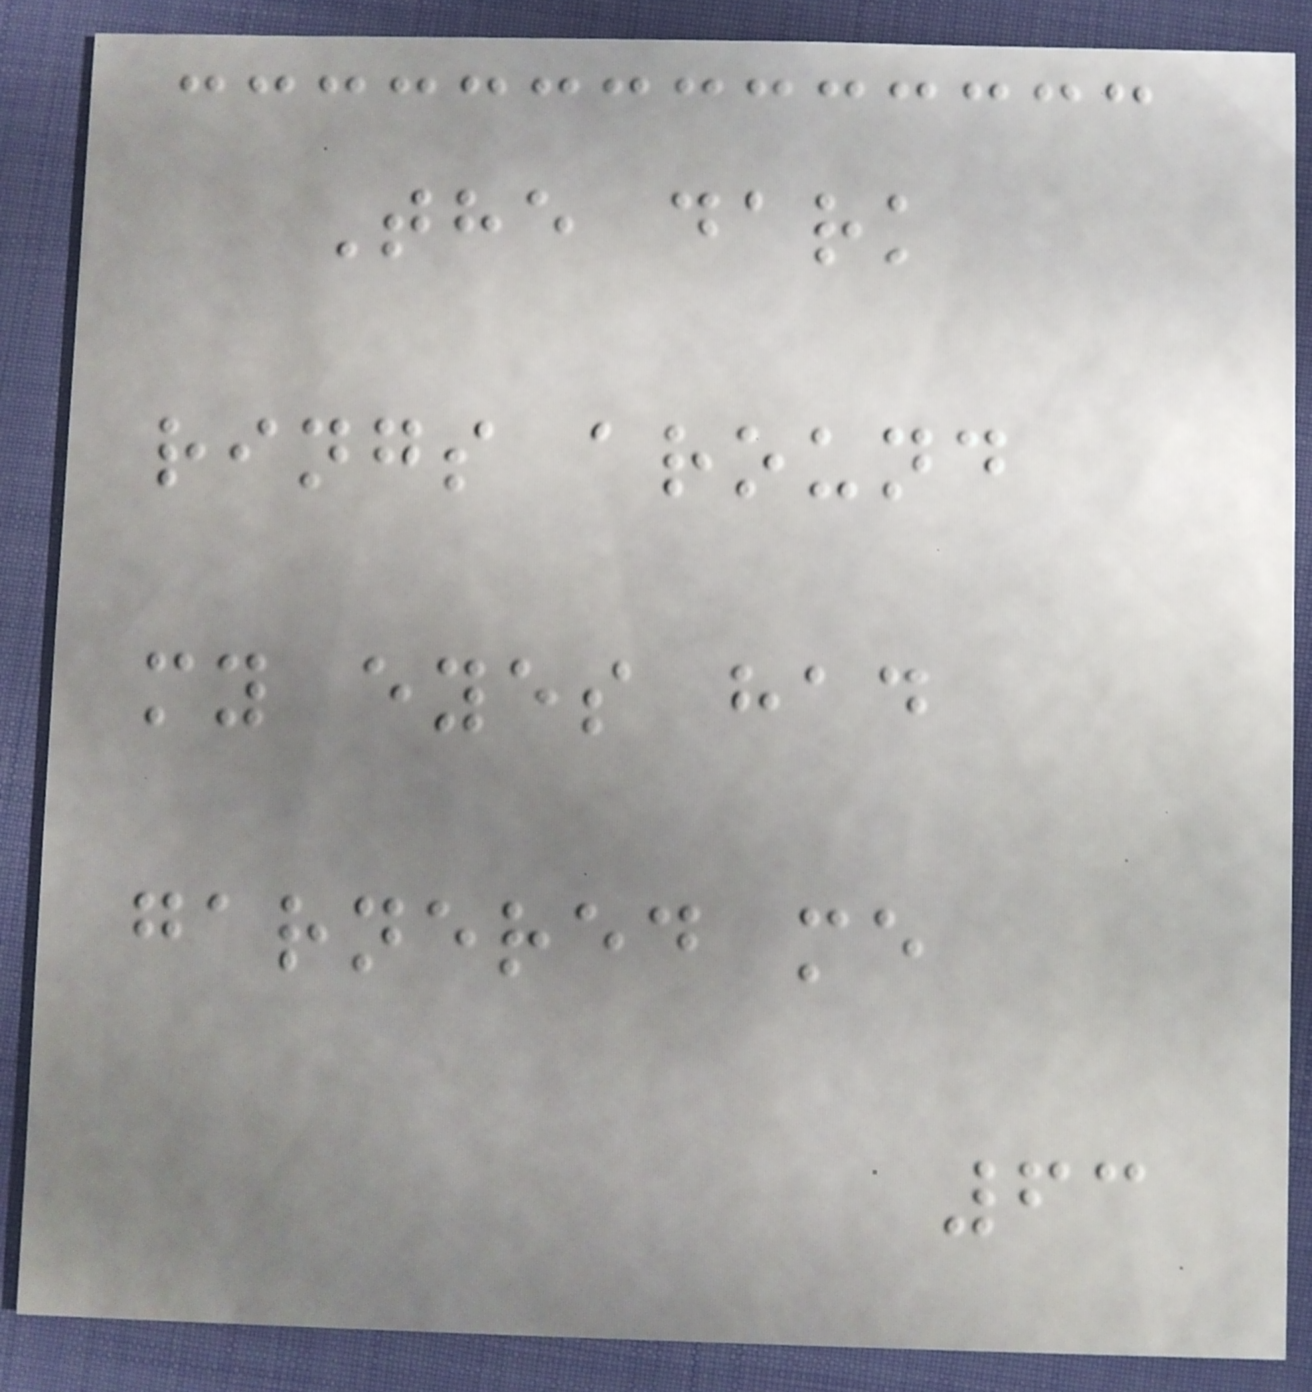The dark
rings around
my eyes had
garnered me
63
